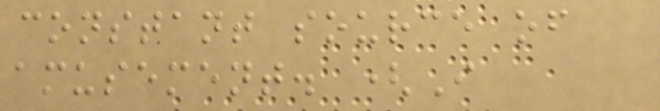constant source of
amusement. (I
